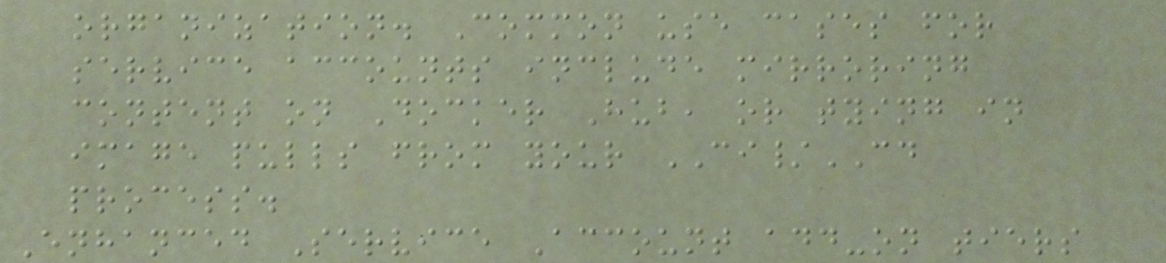organization. Common use cases for
service accounts include mirroring
content on Docker Hub, or tying in
image pulls from your CI/CD
process.
Enhanced Service Account add-on tiers
